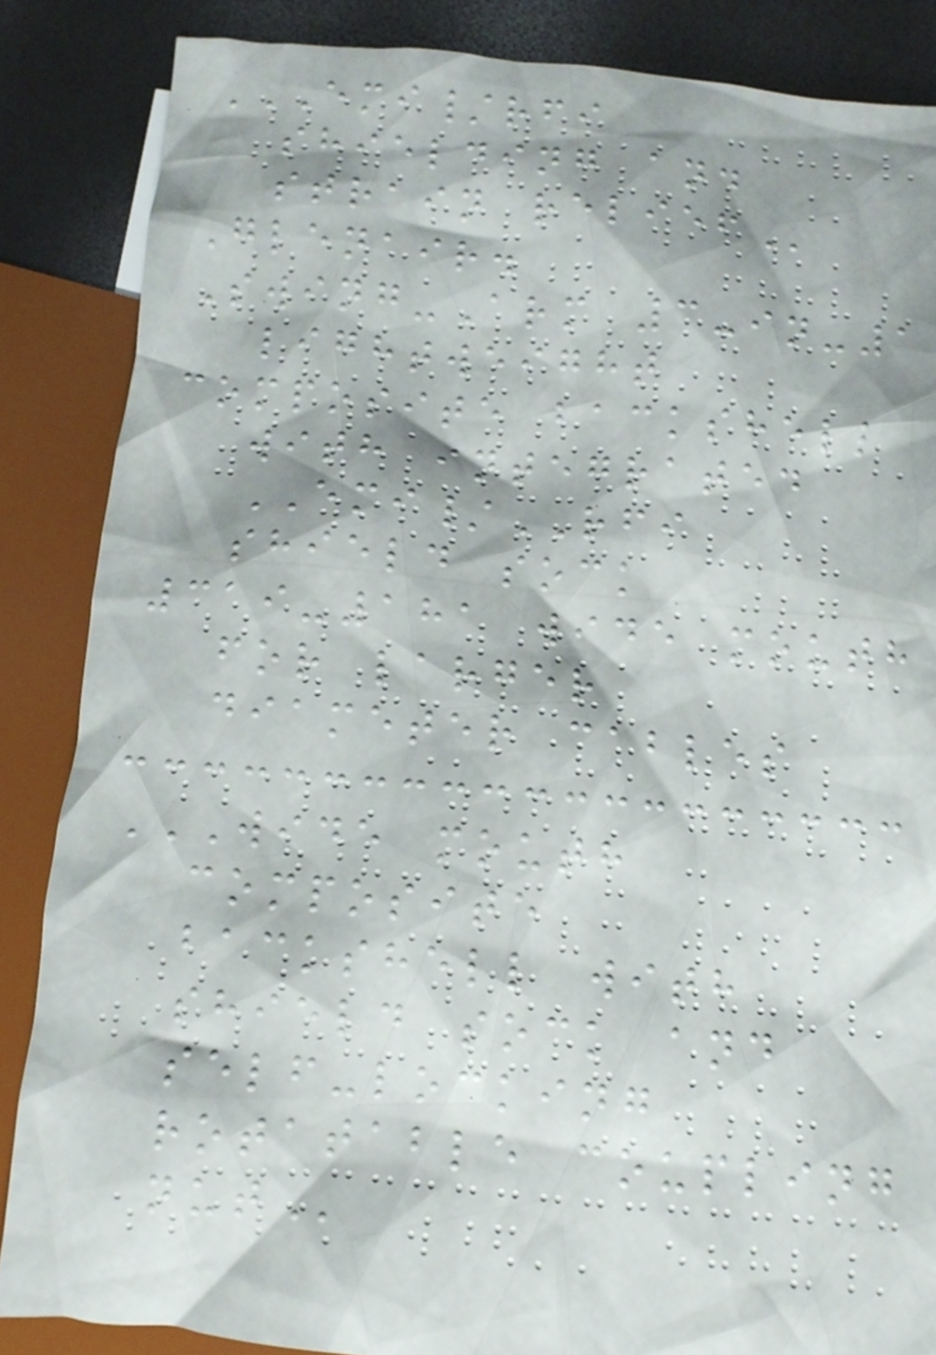EMI/RFI
SHIELDING AND
STRAIN RELIEF
Glenair.
Swing-Arm 3-in-1
lightweight
composite backshell
with integrated
EMI/RFI
shield sock
319-181 wide mouth
for larger
diameter cables
WIDE MOUTH
COMPOSITE
BACKSHELL WITH
SHIELD SOCK AND
SELF-LOCKING
ROTATABLE COUPLING
NUT
